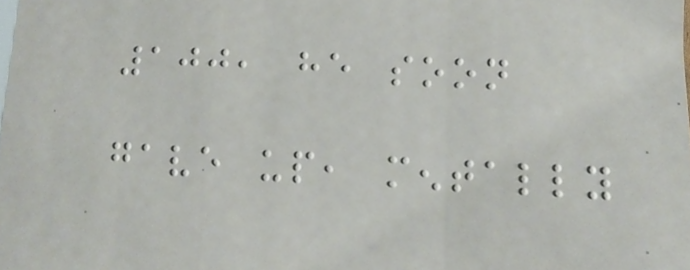100, he soon
gave up, mentally
